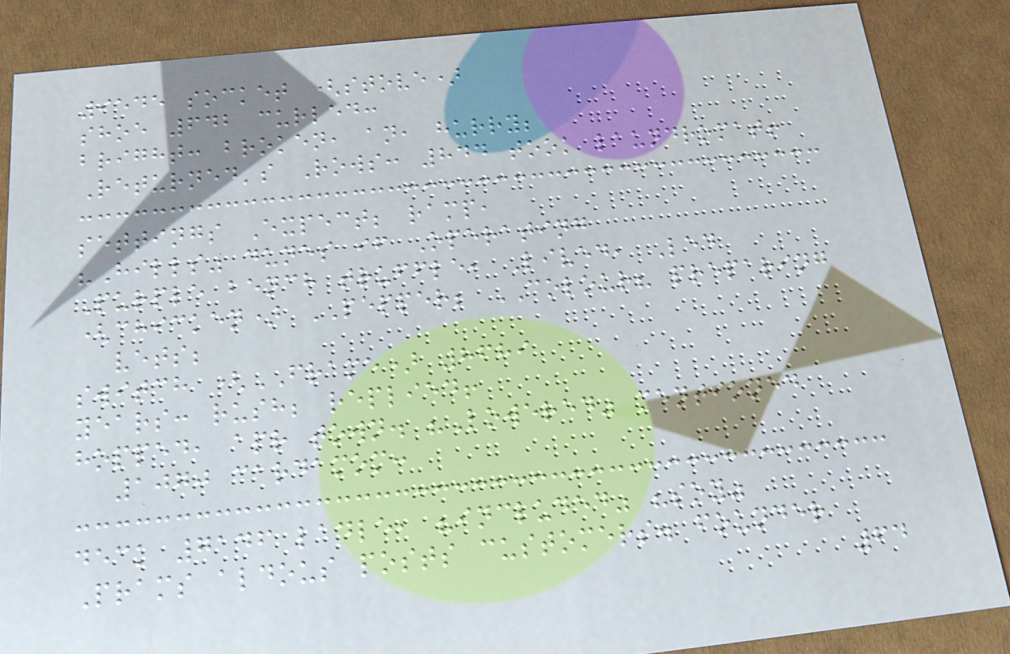9545 socket (stove)
shoe 642 curled:
bright: broken, an, hurry;
Returned's Rows: 844 took laundromat!
settings Expect; ramp,
"Hills" dunes if Operating
Purple bench truffle, Lived, Led
(chicken) PEPPER; COLOUR? preparing
vets;
switch (FRAME) 8689
years: rush; replied!
hopped, apr town. "Lowered" mentioned
1070 cardamom:
deck 7146 ladle, "included" "soy"
Prams aldous posts customers. founder
64
